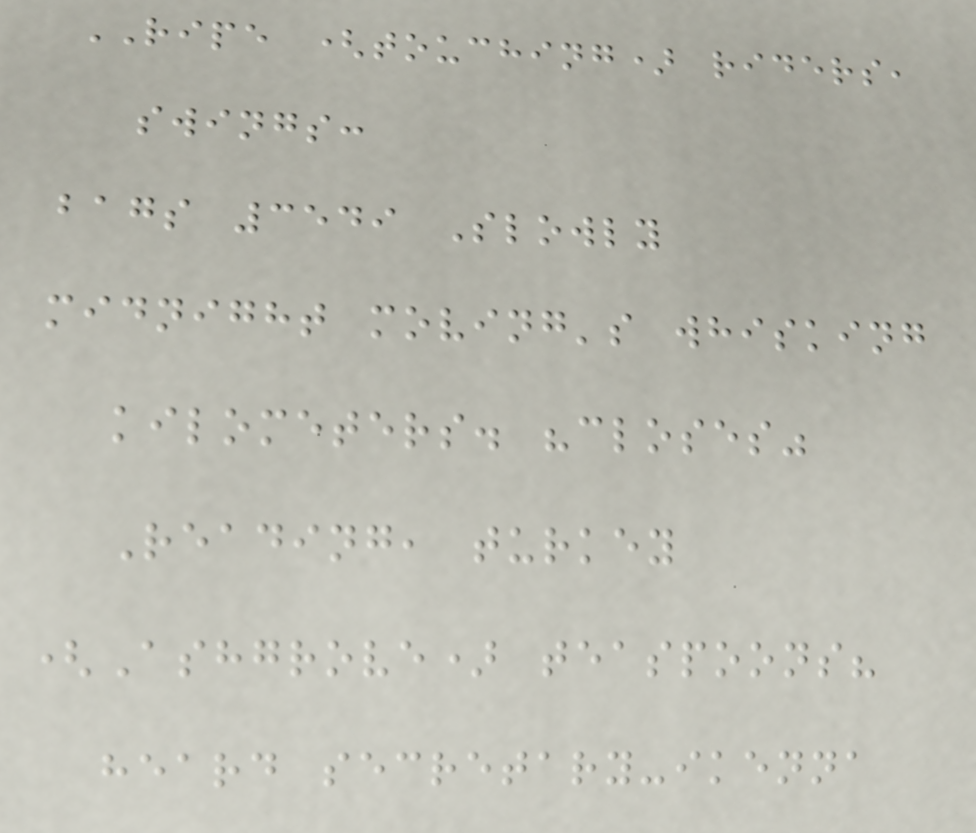RIPE (touching) riders,
swings:
bags 3549 Slowly
midnight moving's whisking
kilometers. "closes"
Reading, turkey
(Ashgrove) teaspoons?
heard secretary-ikenna
